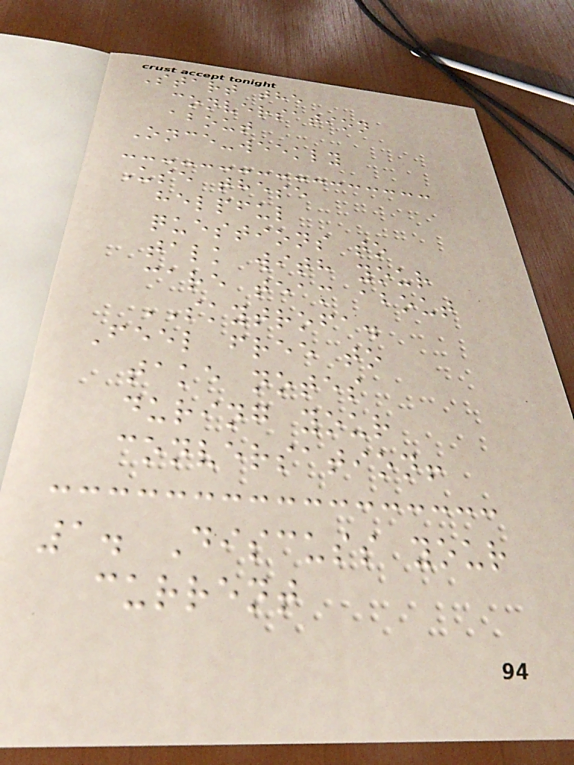Start the
conversation
about
Once-weekly
Use these
helpful
questions to
talk with your
care team about
SKYTROFA.
Feel free to
take notes
during your
conversation!
1. Discuss your
current
